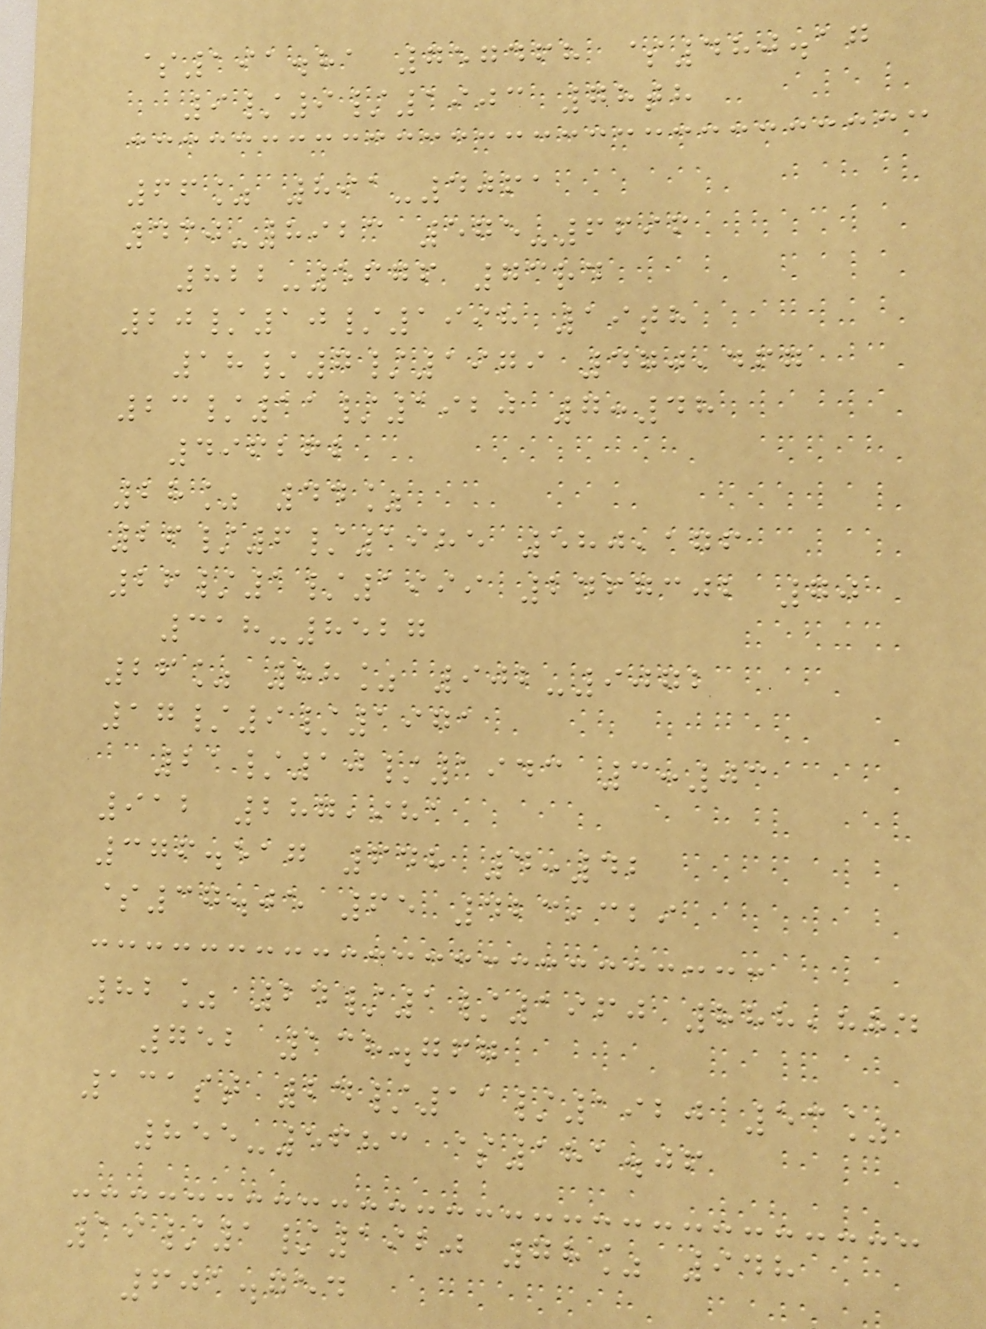$191.81 757468 $480.17
9/9/1903 78th
66% 891-4061
430-8923 575-6696
822-5676 73rd
20/10/1998 19th
18/7/1979 470,467
23/11/1920 7:48
496262
28% 44%
26/6/1985 580,176
26/1/1999 2467302 70
318-8527
26% 88% 902-9072
17/9/1971
21/10/1943 3:03
912 287,981
376.517 648 4:42
$37.05 65 423,329
82% 24/1/1960 888,884
752 138.767
131st 24/11/1920 53%
855-5683 $181.06
19/1/1920 78% 948
601.754
